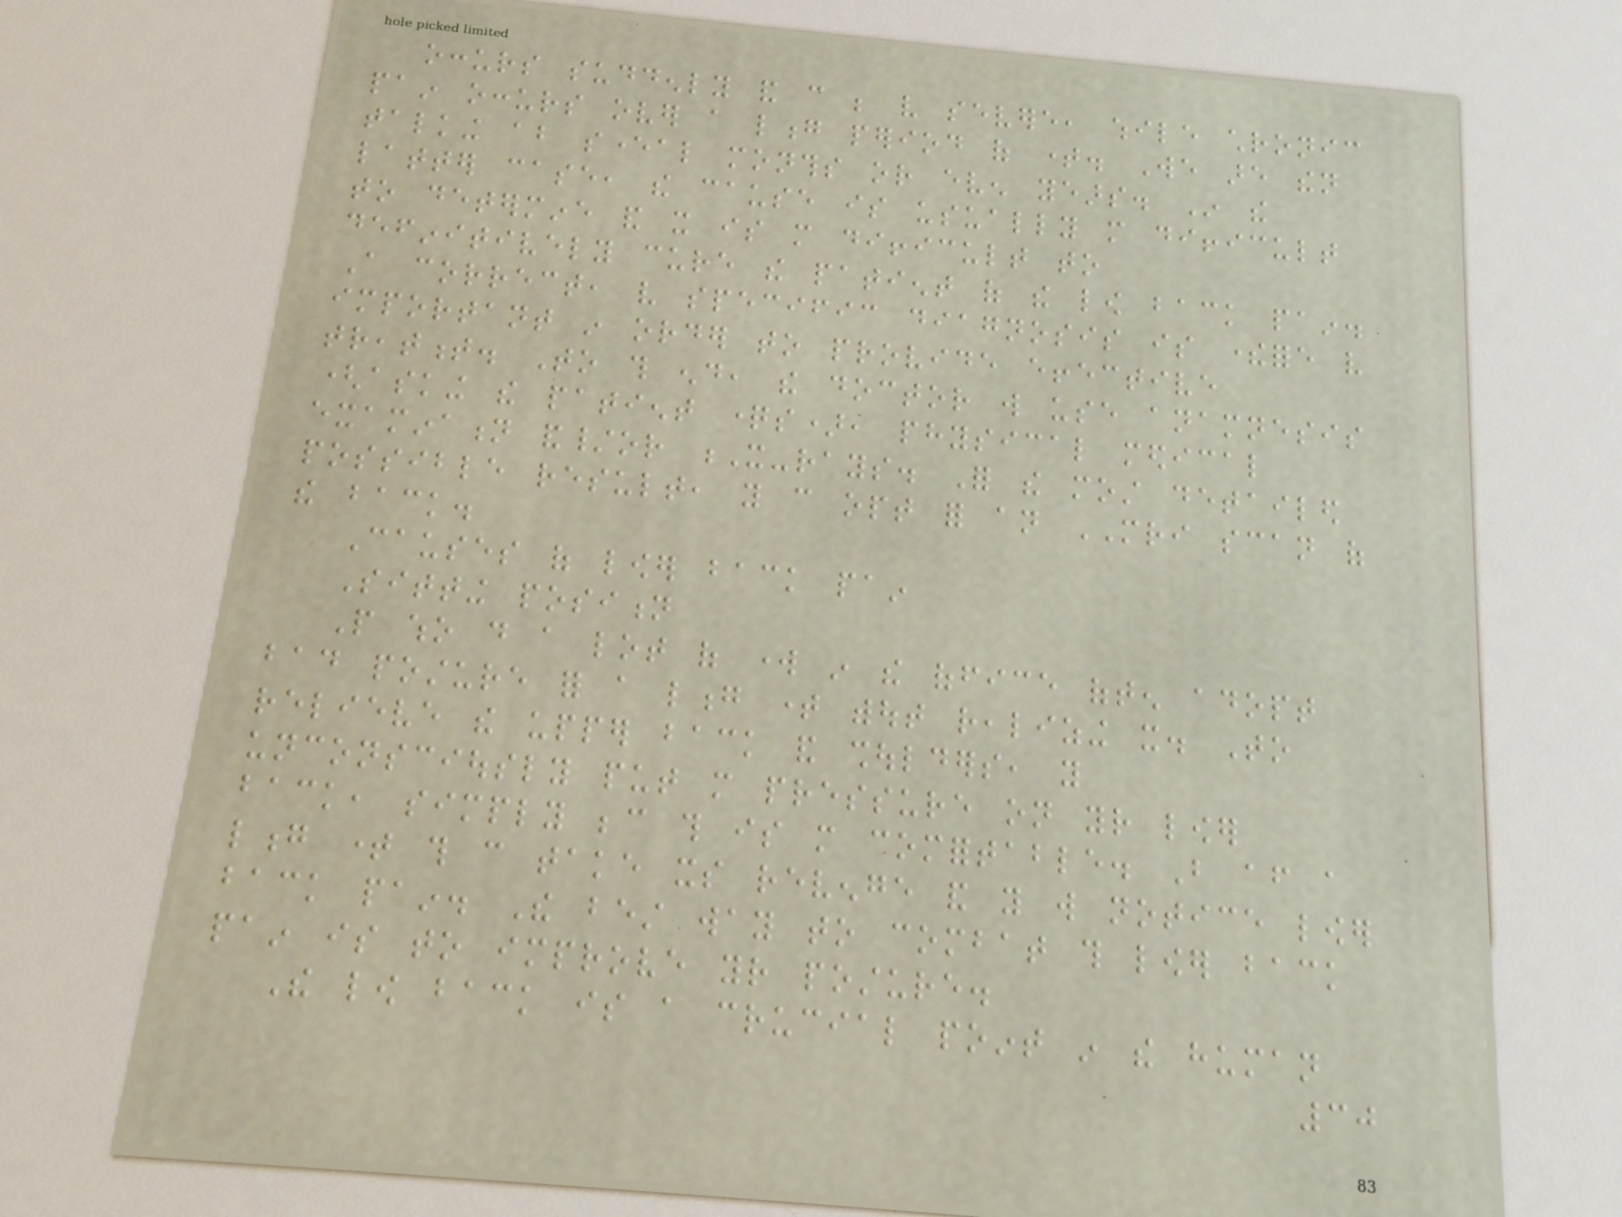occurs suddenly and can be very severe, while chronic
pain occurs over a long period of time. We are then
talking about several months or even years. In the
latter case, the cause is usually more difficult
to determine and it is more difficult to
definitively cure the patient of the low back pain.
A correct, very specific diagnosis is therefore very
important in order to provide effective
treatment. To this end, the doctor will use anamnesis
(asking the patient questions), physical medical
examination and/or X-rays. For the most detailed
possible result, you can opt for an MRI scan of
the back.
Causes of lower back pain
Sitting position
People who do a lot of work in the office often adopt
bad posture for a long time without realizing it. To
relieve the upper back and shoulders, you
unconsciously put more pressure on your lower
back, simply because this is more comfortable. But after a
long time this can take its revenge and you will notice lower
back pain. The best way to combat this lower back
pain is to improve your posture.
The low back is a crucial point in the human
30
